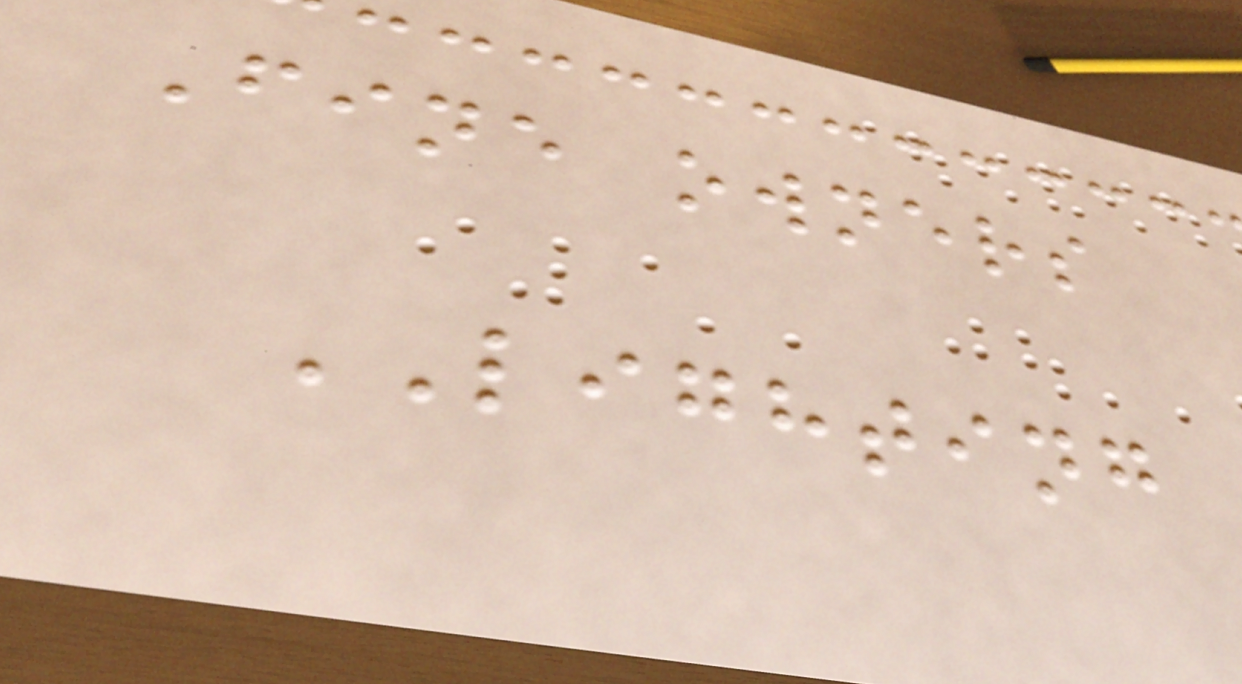Fine owners
LIGHTING
